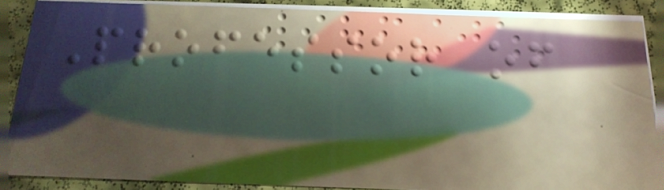Professor of
